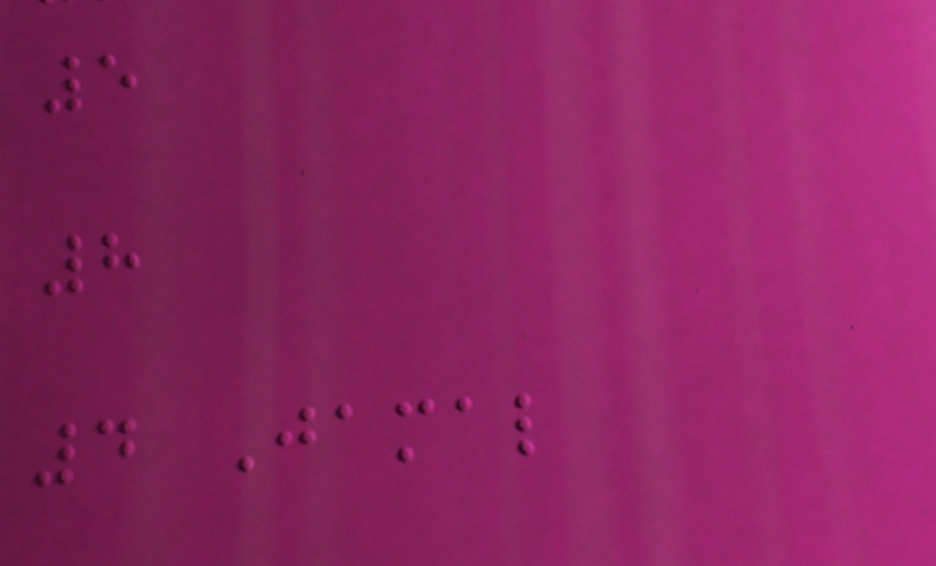5
8
4 Jamal
